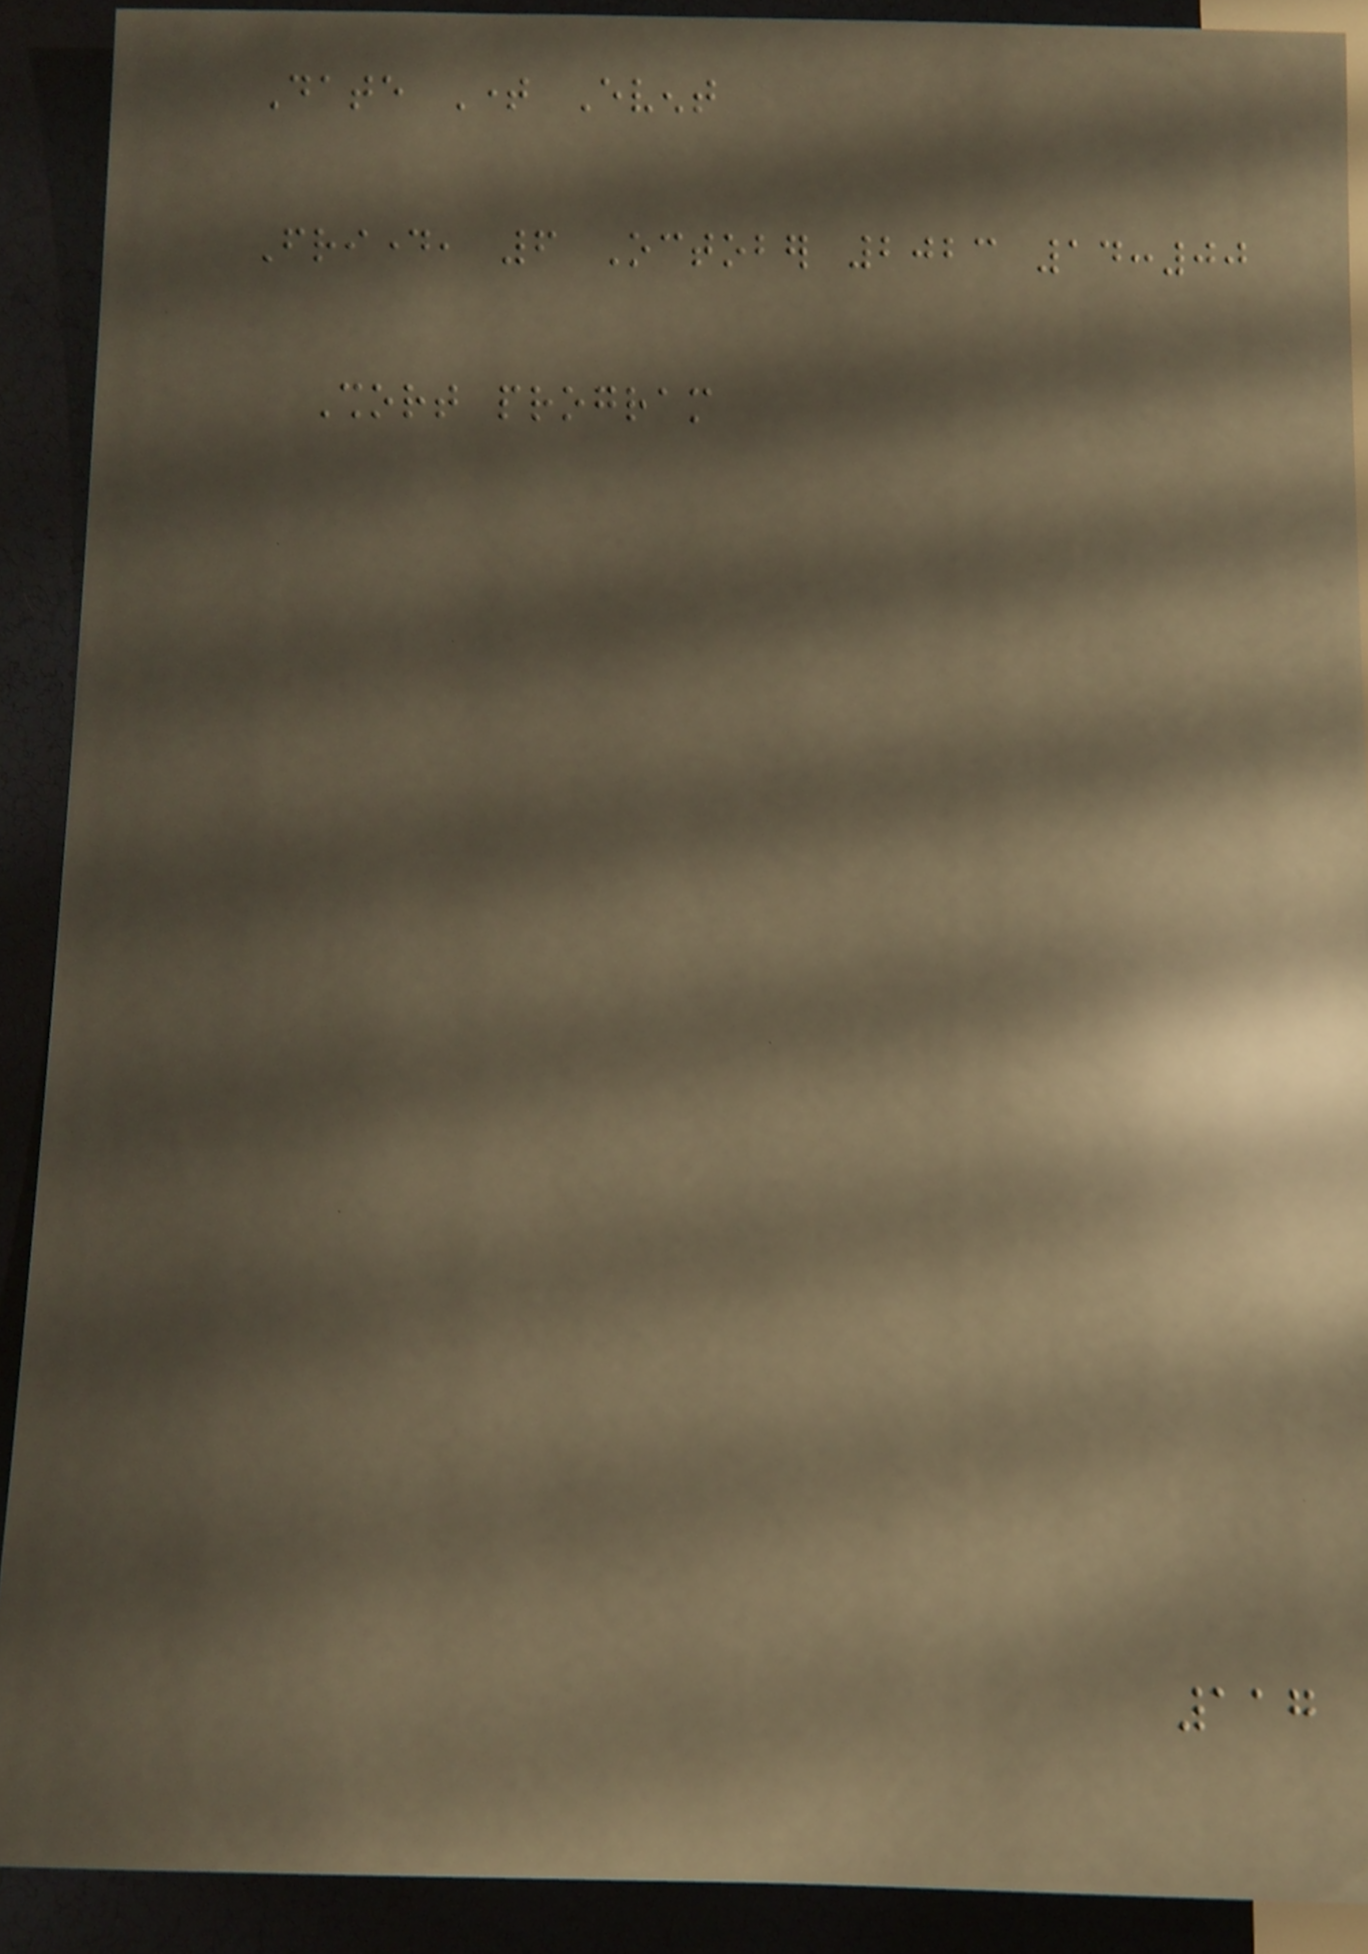Date Time Event
Friday, 6 October 2023 14:00
Short program
117
